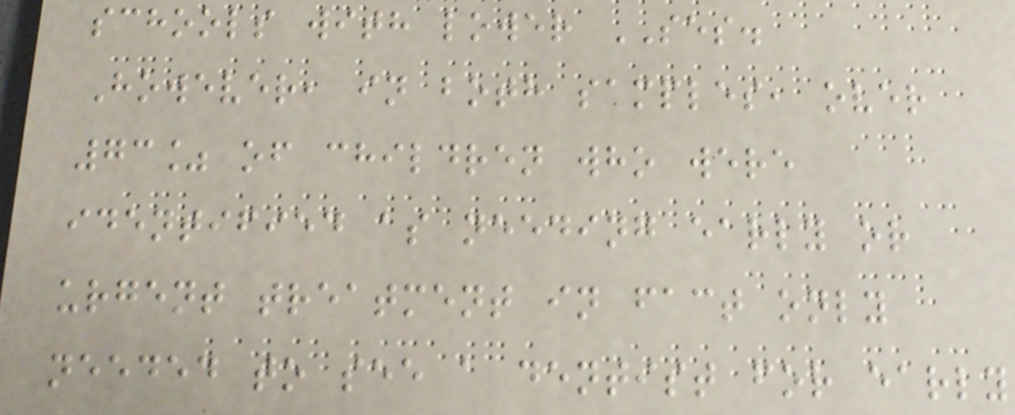schools with lower SES.
However, in both samples, over
73% of children who were
identified as needing early or
urgent treatment in fact only
needed to see a dentist for early
